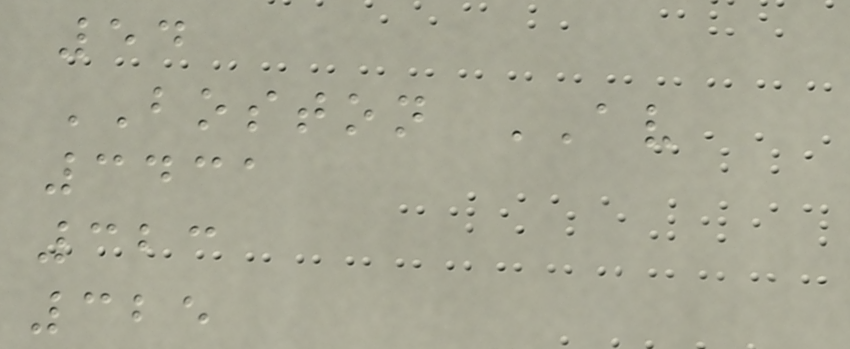54
BOSTON AV
3431
323
325
